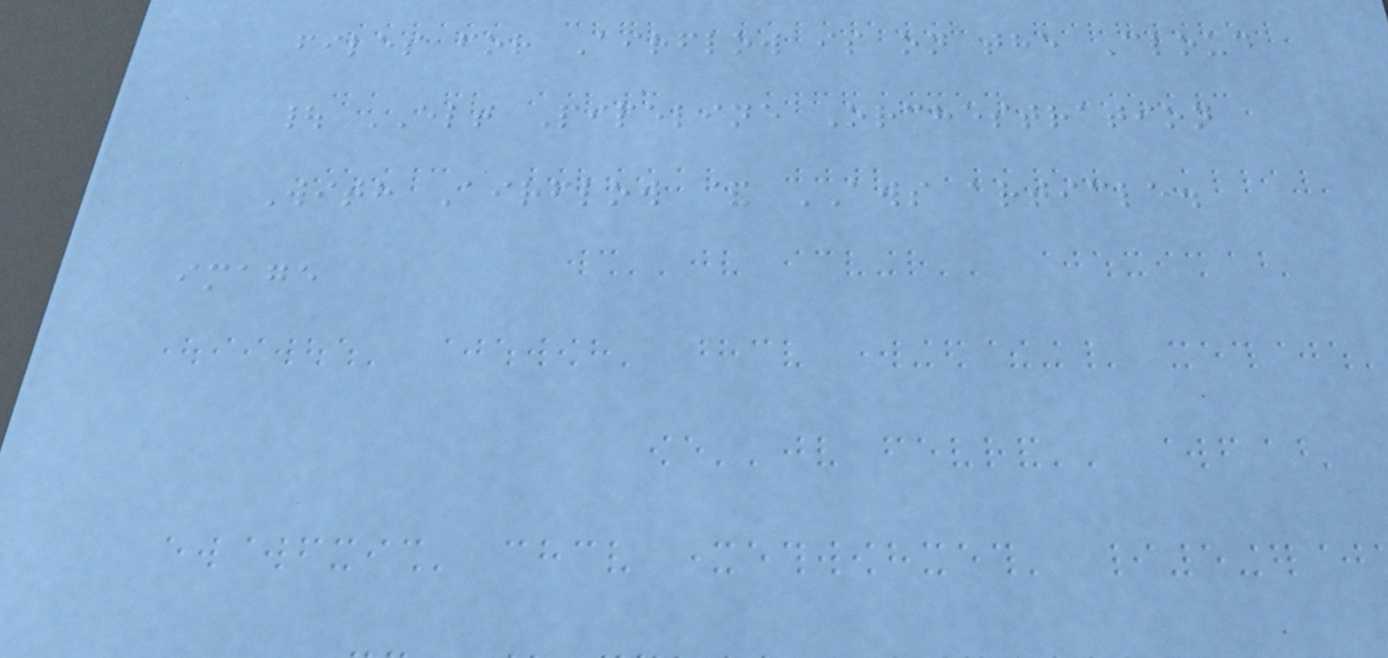files for Airflow is on the Cloud
| ELT Pipeline Orchestration
With Airflow & AWS article.
image
